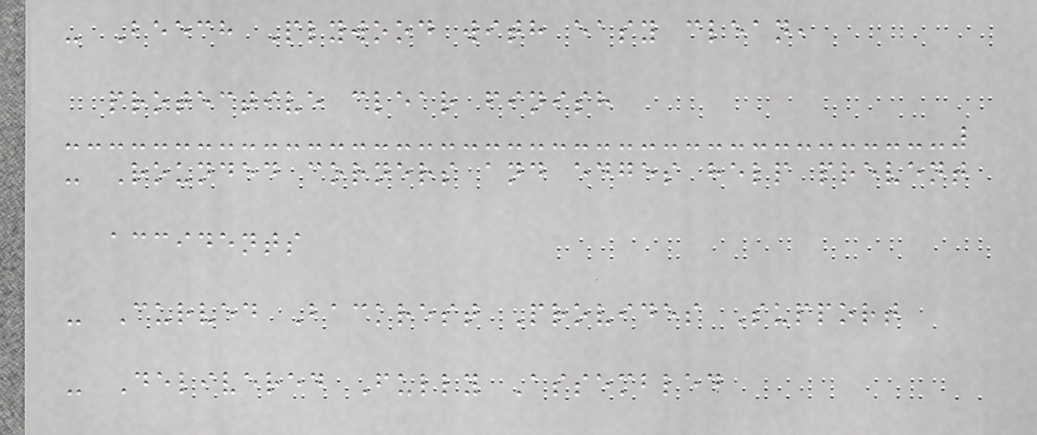- Beech Plywood with easy clean,
protective clear finish
- Rounded corners and edges help prevent
accidents
- Curved Backrest Provides Support
- Delivered Fully Assembled
